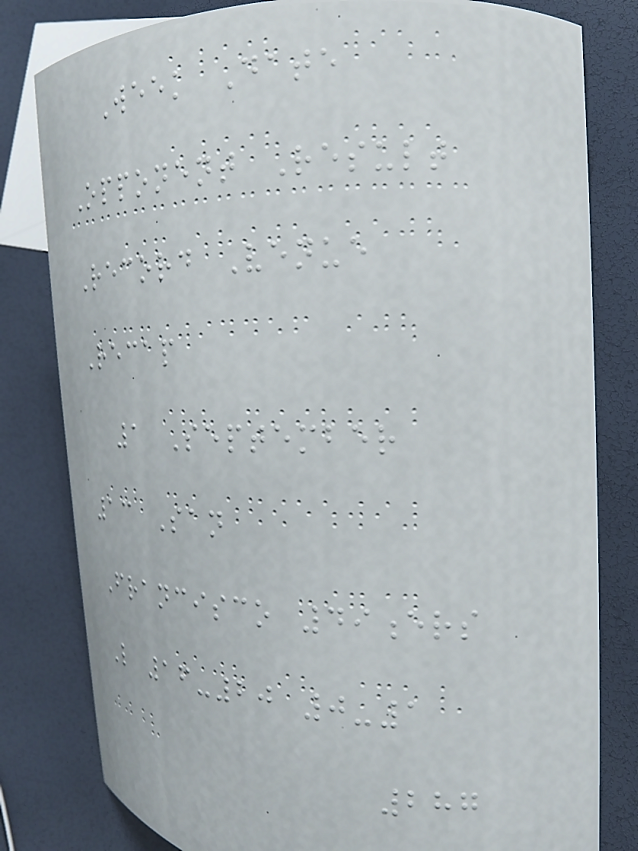Week Date
Opponent Result
Record Venue
Recap
1 September
13 San
Francisco 49ers
L 16-20 0-1
287
